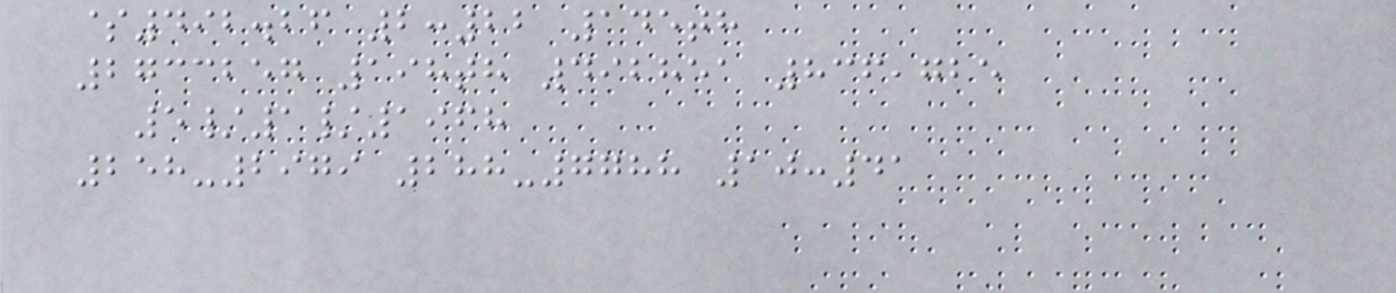$492.26 2:22 145th
2733257 198th 492851 836,725
5/1/1968
258-2979 288-7788 10:41
